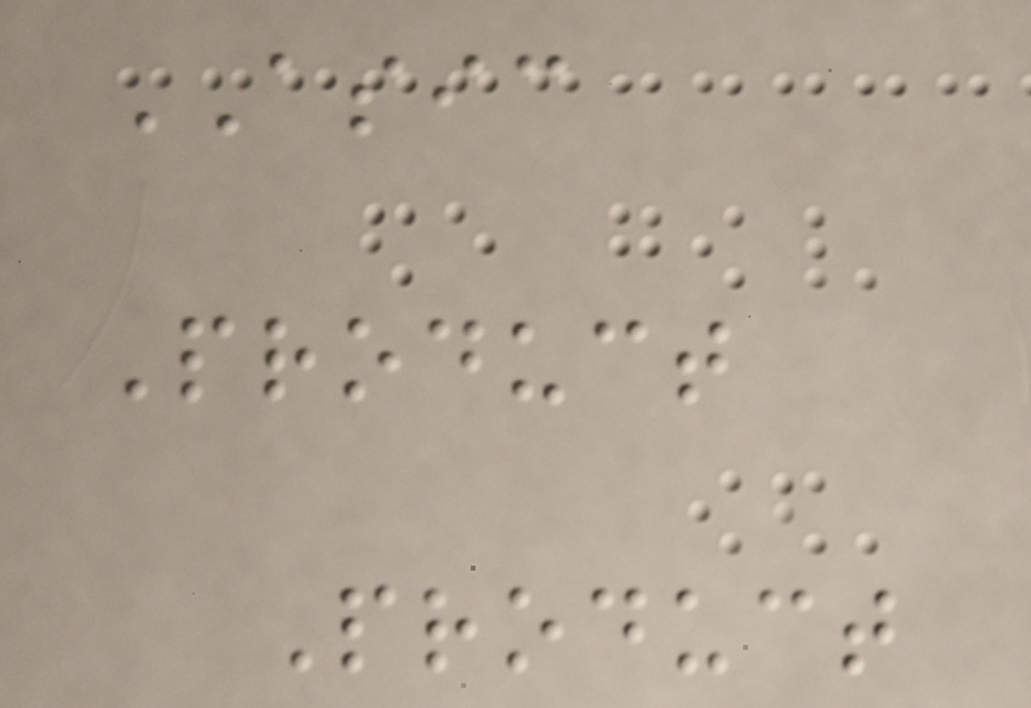ASIC
Product
Product
